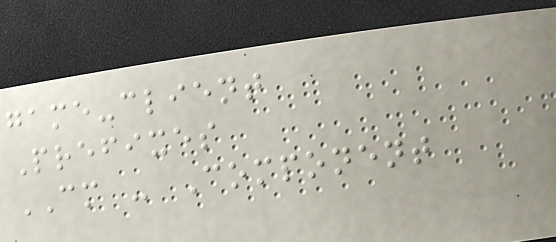game-client
Prefixes
CM - Component
